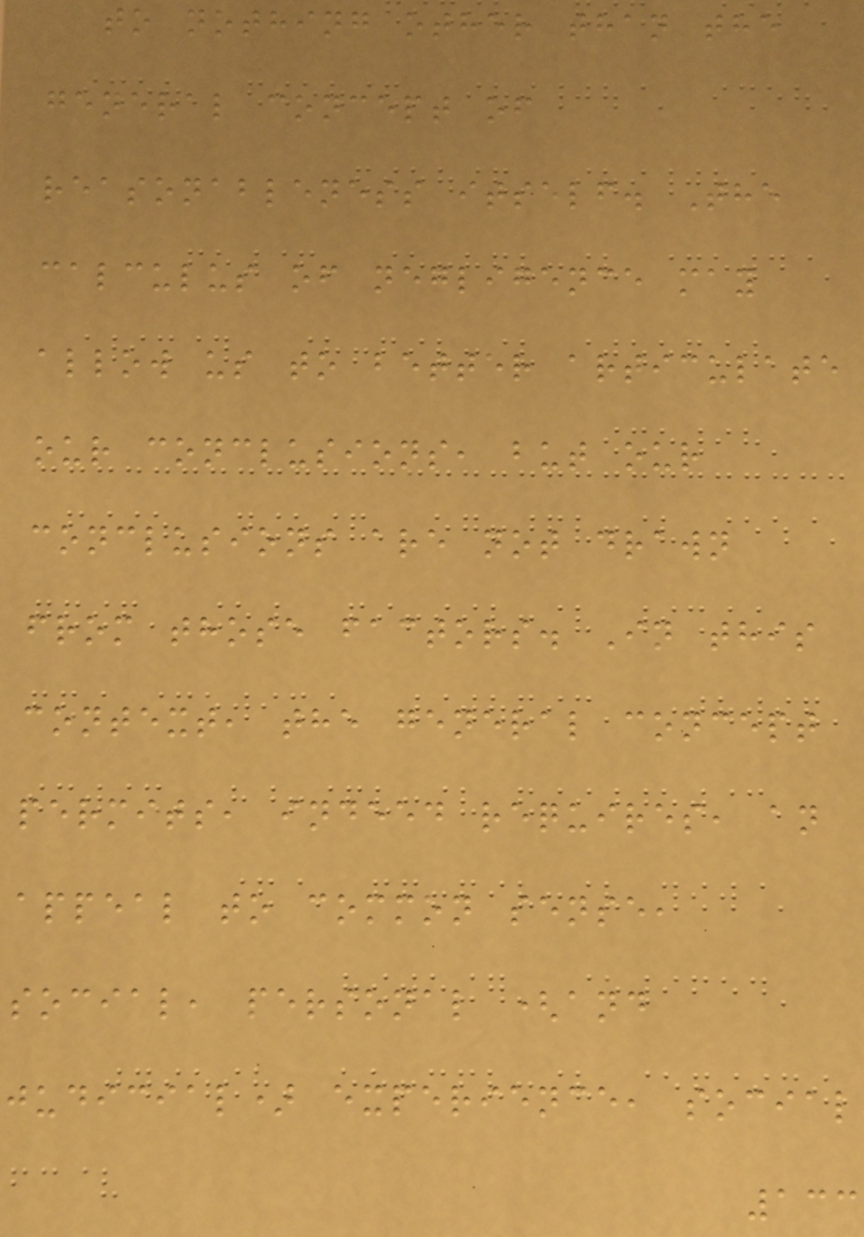to nothing other than the
general concept of
reasonableness itself. The
calculus of negligence may
allow us to better articulate
our conclusions, but our
conclusions are not drawn
from those factors. In this
context, the general concept
permits, indeed requires, an
appeal to common sense,
social, personal (and
judicial) experience, social
133
